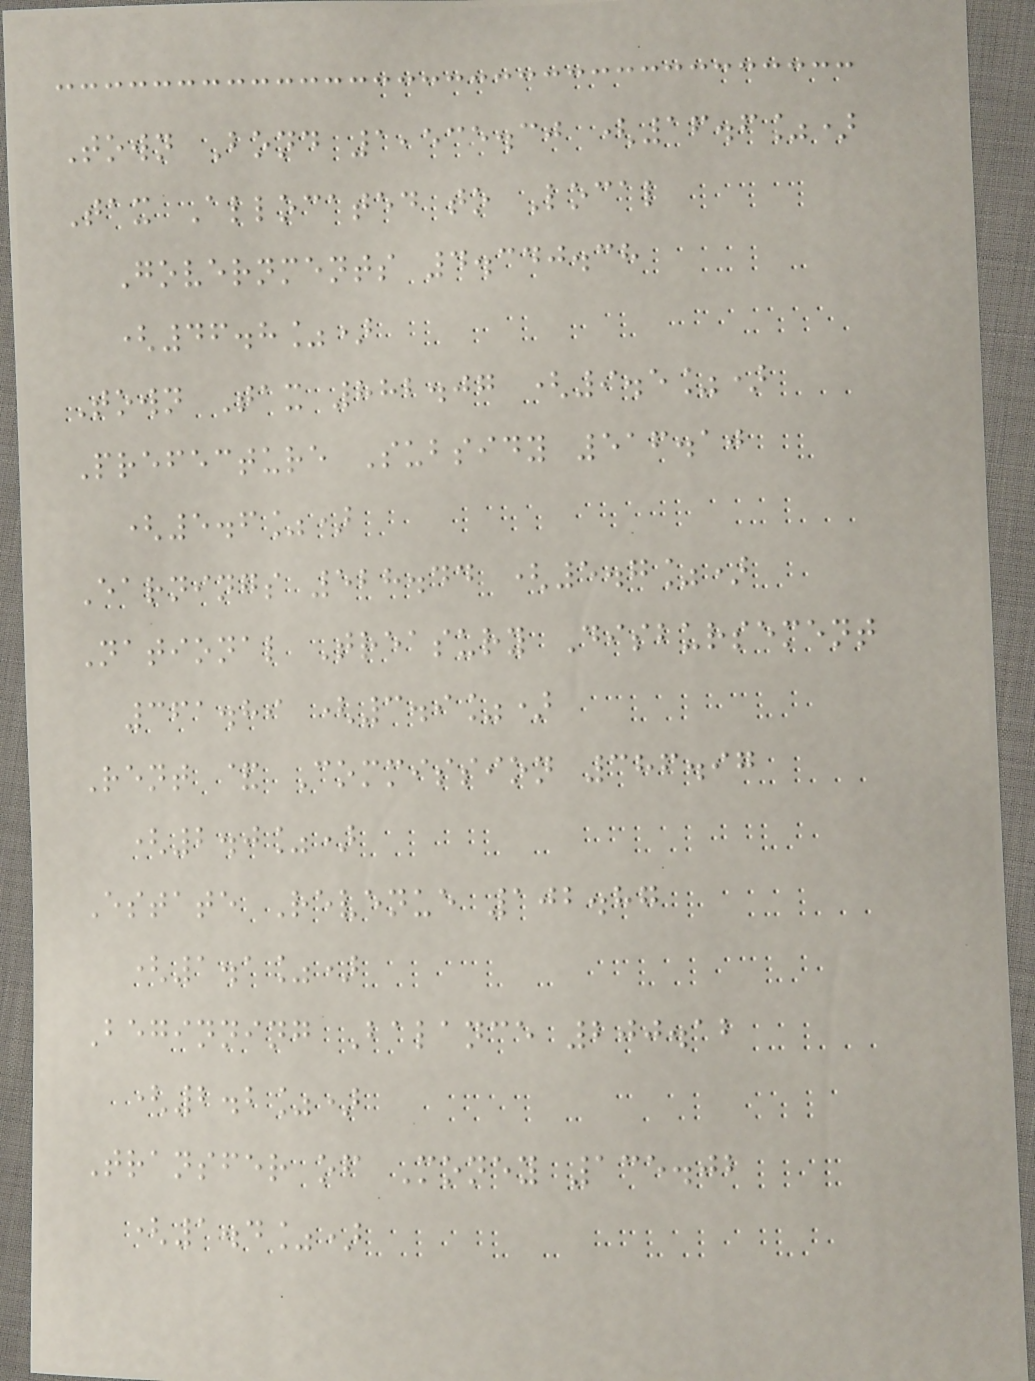Town Bond 1,535.30 (16.6%)
Tax Allocated to Local
Governments 4.340.38
(46.8%)
Town Tax 882.07 (9.5%)
Prefecture Subsidy 516.10
(5.6%)
Earnings 528.44 (5.7%)
National Treasury Disbursement
361.89 (3.9%)
Rent & Commission 386.97
(2.0%)
Estate Revenue 102.87
(1.1%)
Beginning Balance 200.12
(2.2%)
Transfer of Money 135.02
(1.4%)
